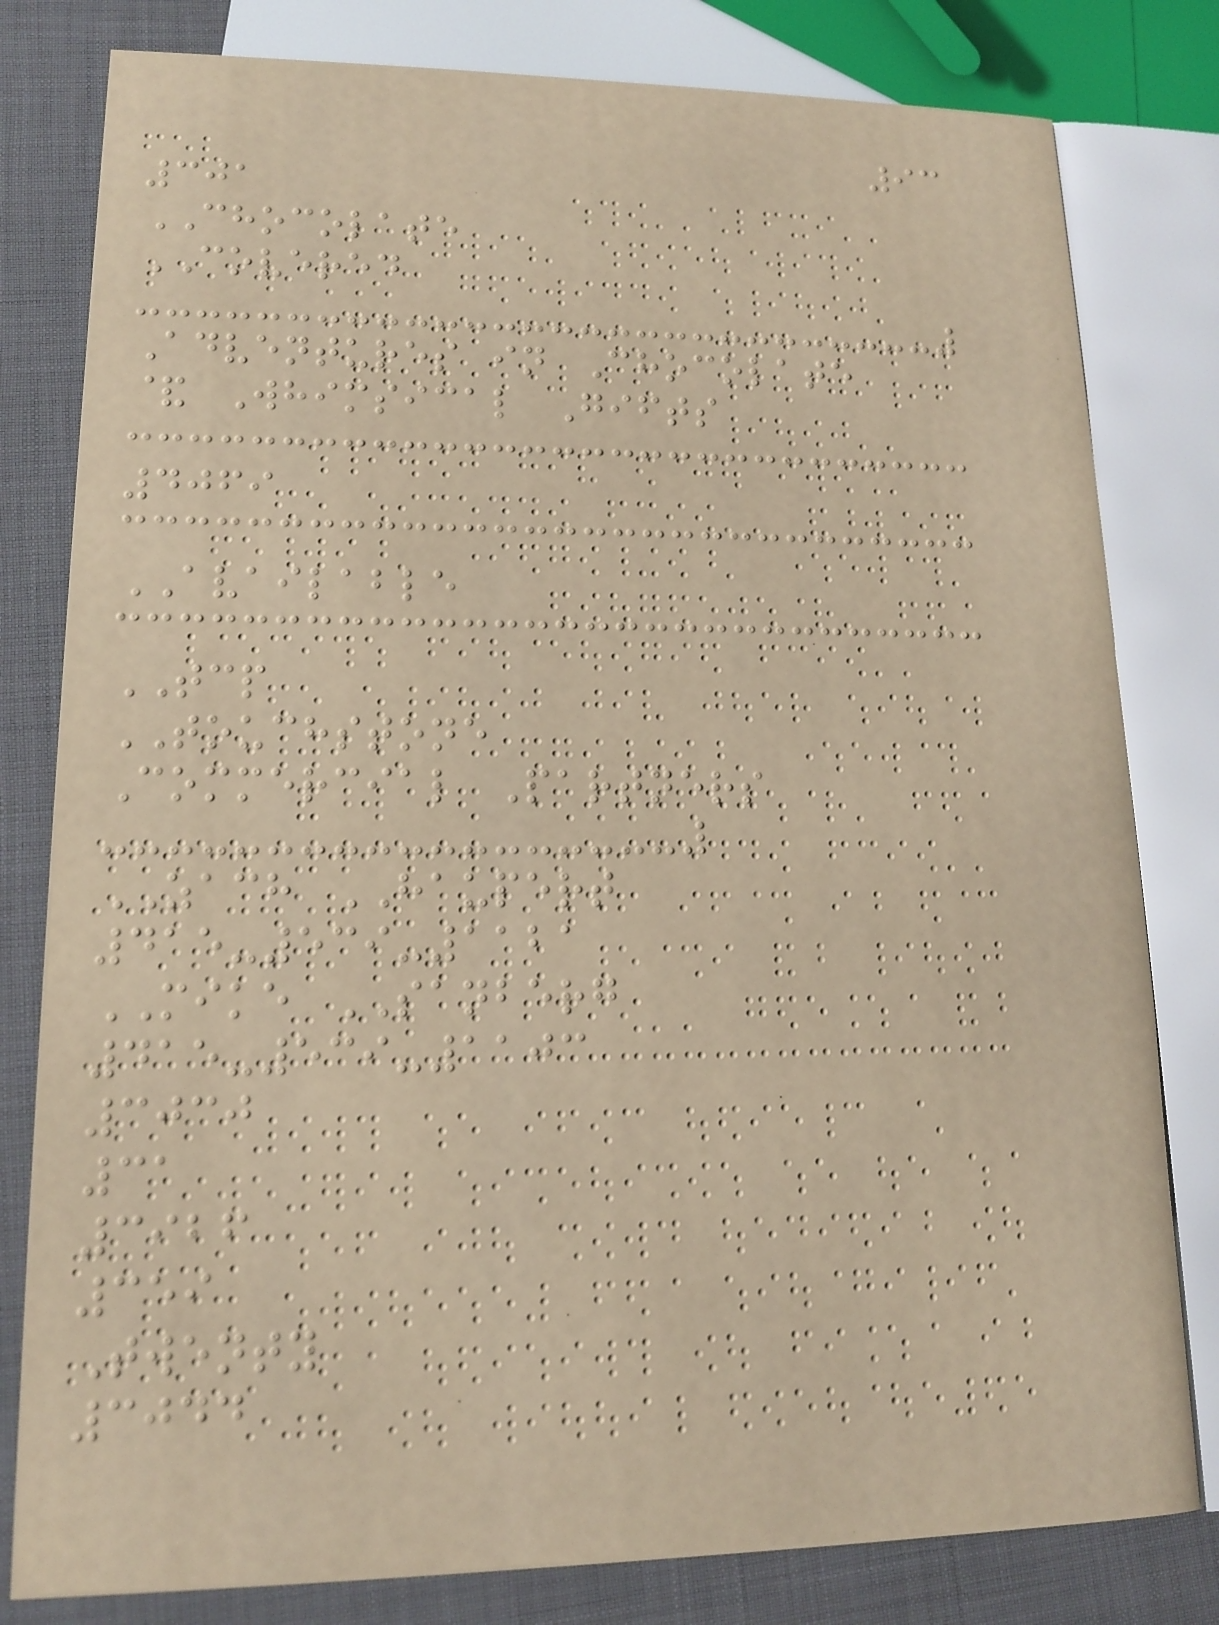93
301
CHOCOLATE
COVERED
Adventures in Chocolate
& Whimsical Gifts
4069
AVAILABLE
TCP
TOUCHSTONE
Commercial Partners
ZACH HAUPERT
415-539-1121
MIKE SANBERG
415-539-1103
3030
31
3926
359
Twenty
3044
